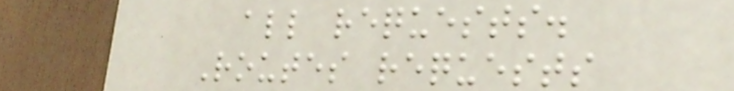all requests.
Routes requests
